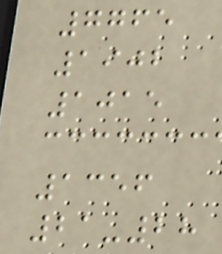7765
1902
1015
1356
21-28
